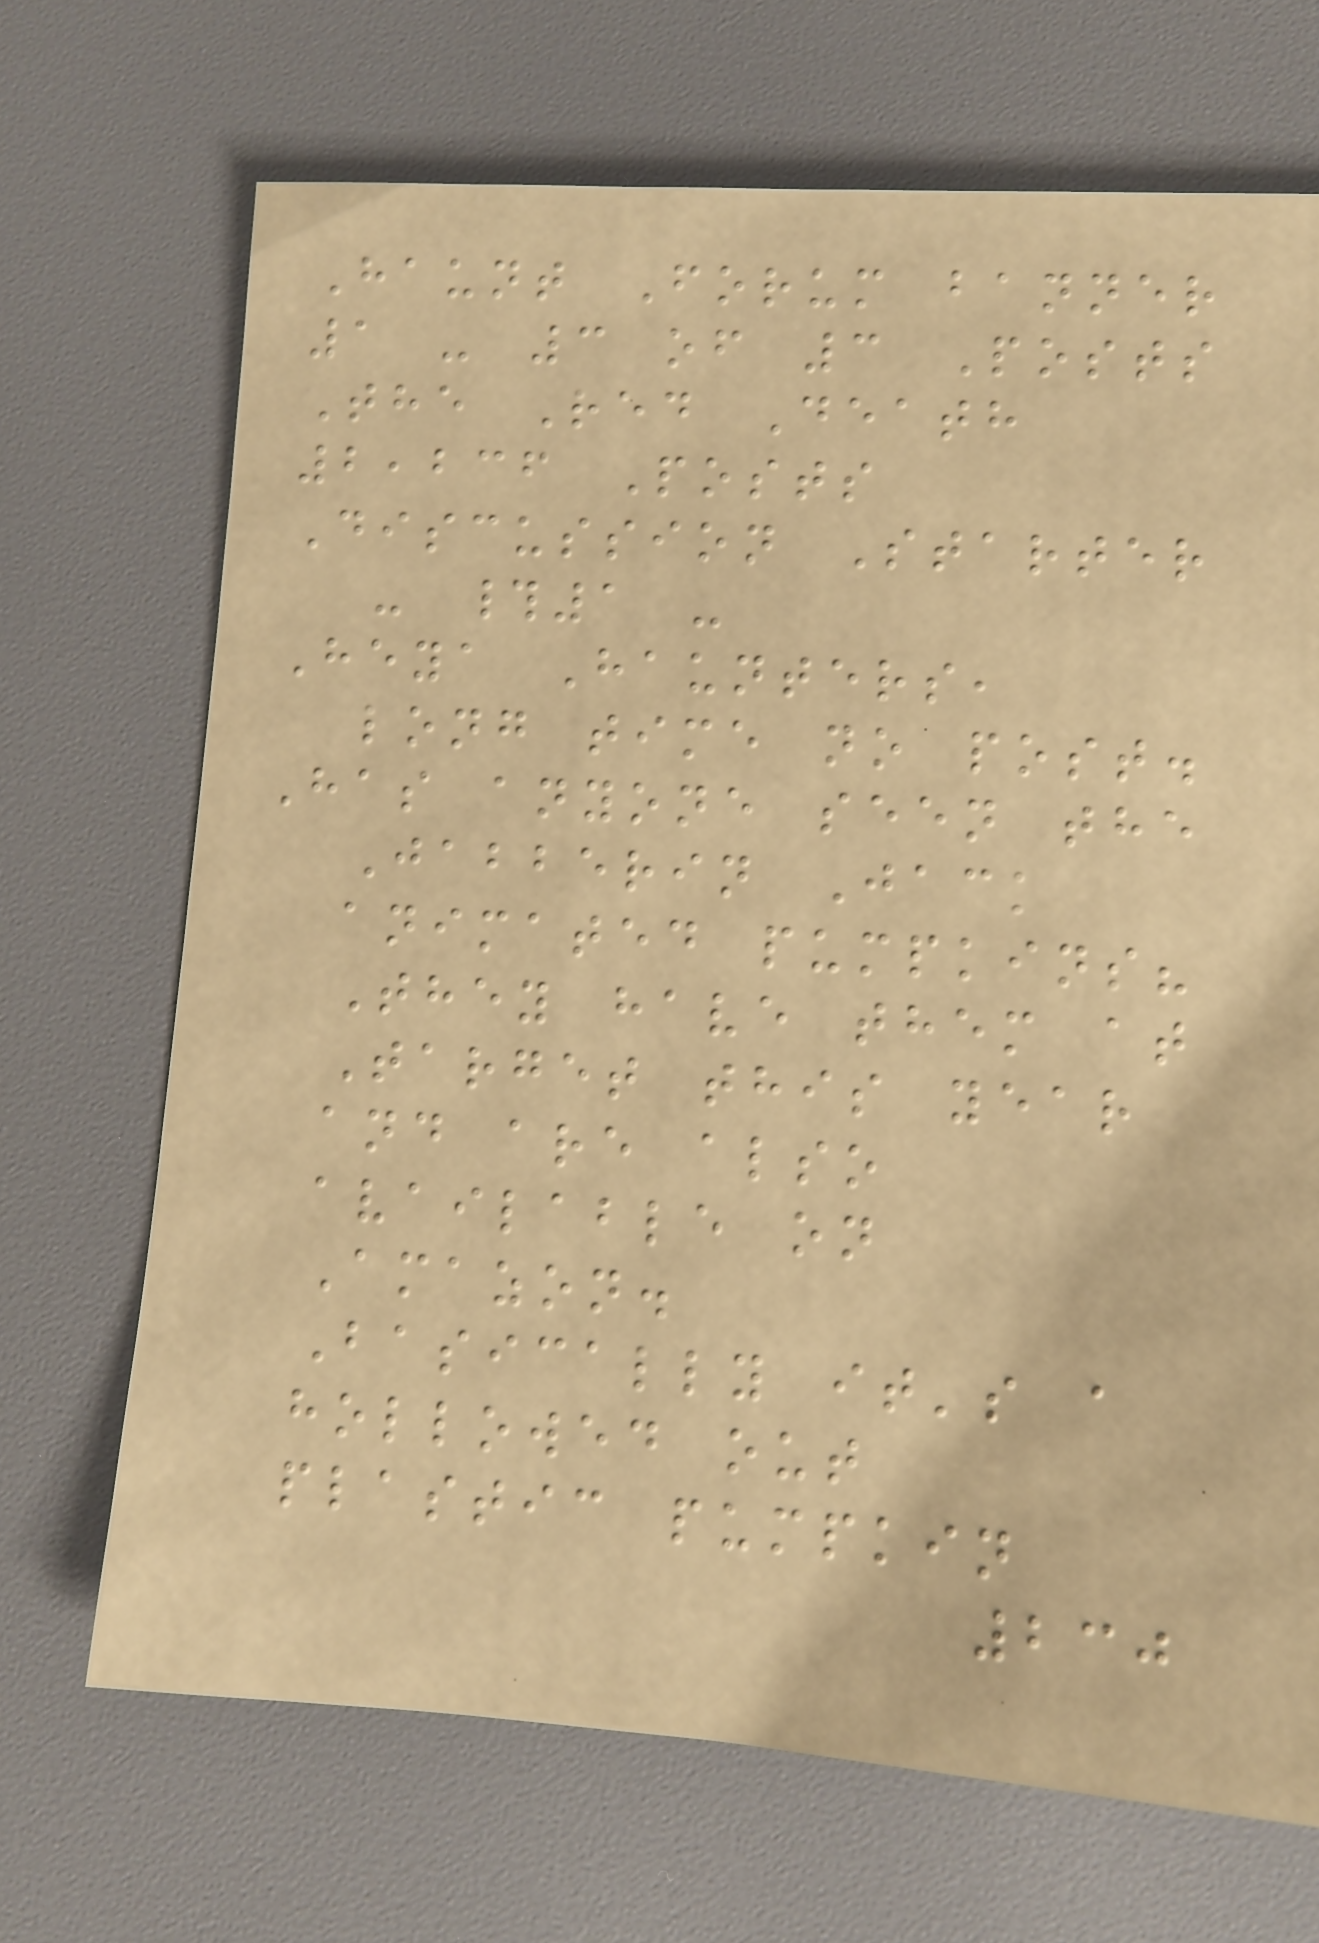Haunt Forum banner
1 - 3 of 3 Posts
The Red Death
2,236 Posts
Discussion Starter
- #1 -
Heya Haunters,
long time no post.
Has anyone seen the
Jabberin Jack
animated pumpkins?
They have them at
Target this year
and are also
available on
Amazon.
Basically it's a
hollowed out
plastic pumpkin
230
